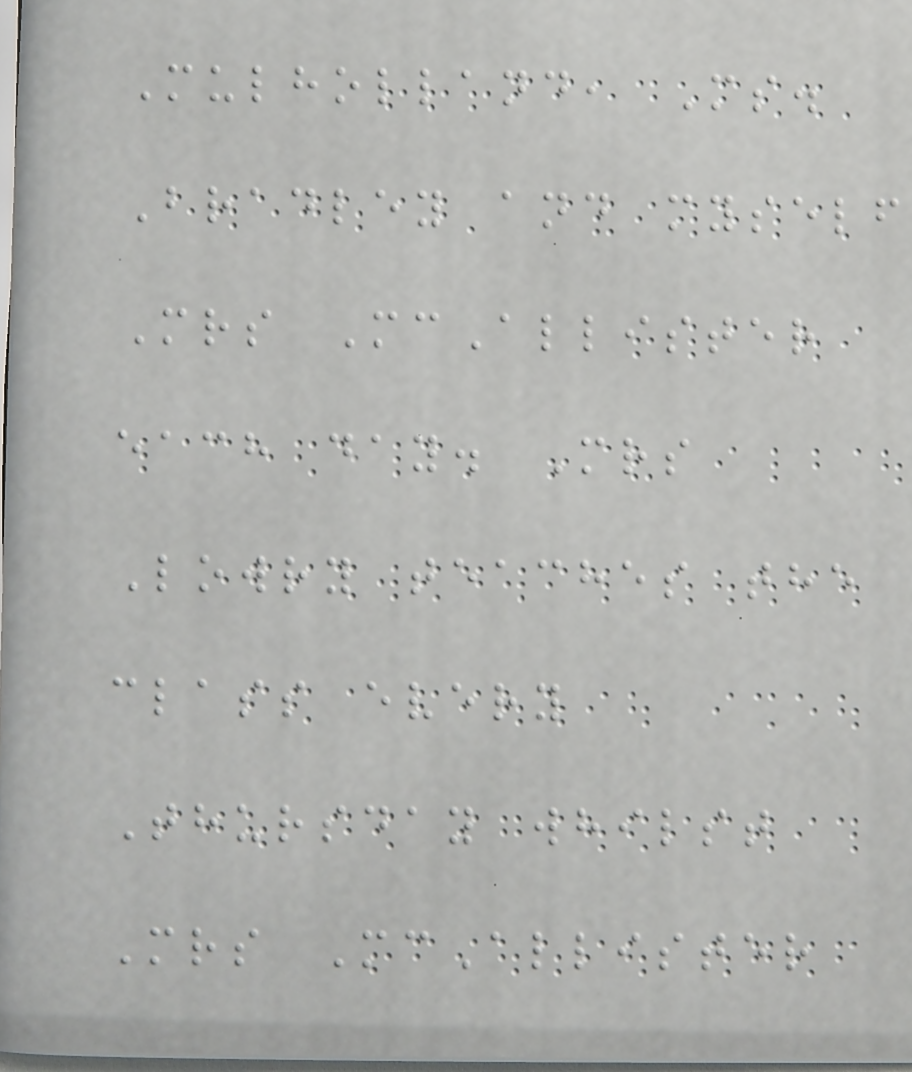Mulholland, Ms.
Bradley and myself
Mrs McAllister
each day. Mrs
Lowry teaches the
class every
Thursday whilst
Mrs McAllister
